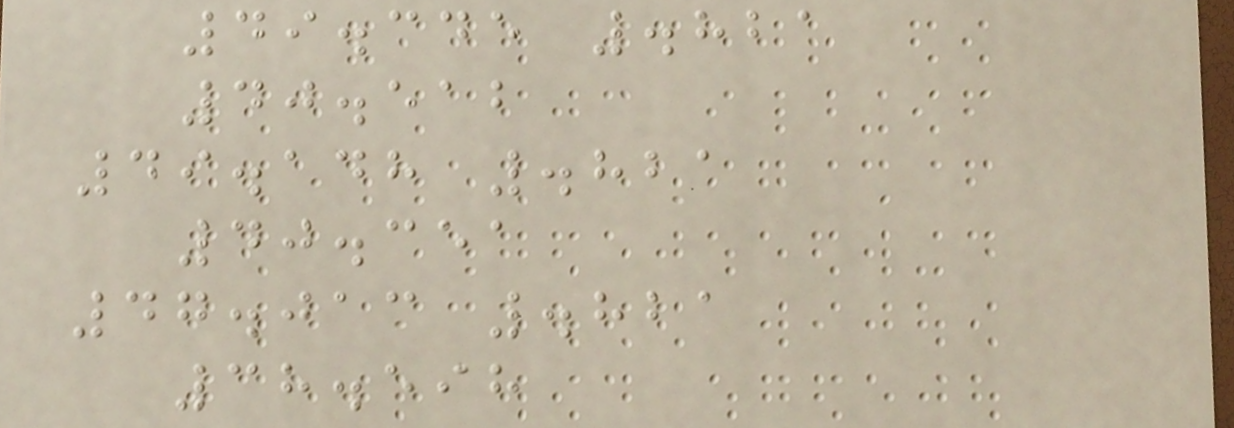49.345 .821
40.512
49.148 .821
40.351
47.013 .821
38.598
